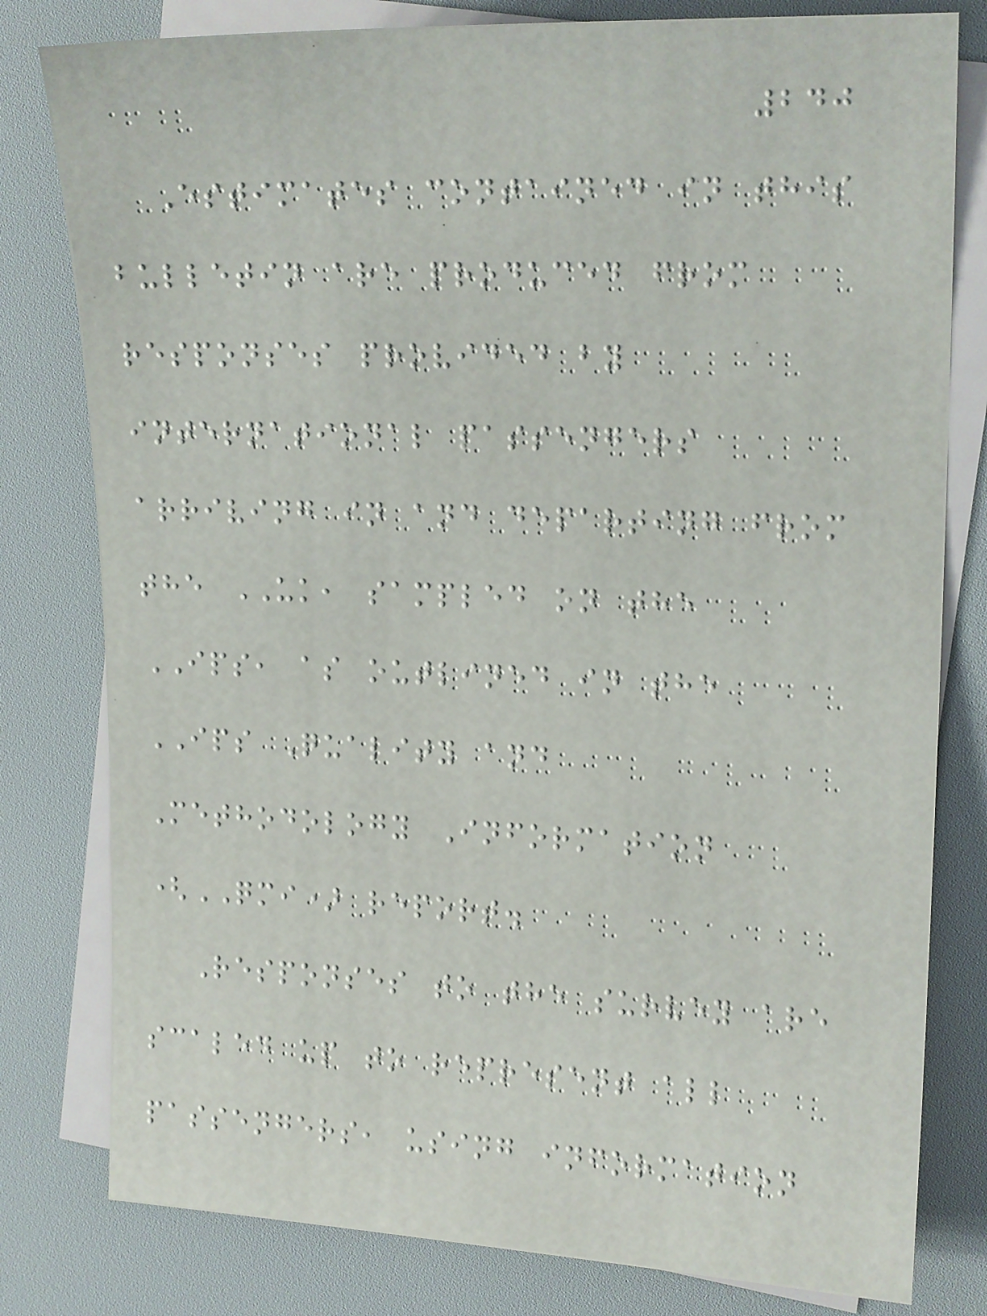240
Estimates contained in this
bulletin are produced from
responses provided by
international passengers
arriving in and departing from
the UK, sampled on the
IPS, as outlined in the
IPS Quality and
Methodology Information
(QMI) report.
Responses to the survey are
scaled up to represent all
passengers, using information
